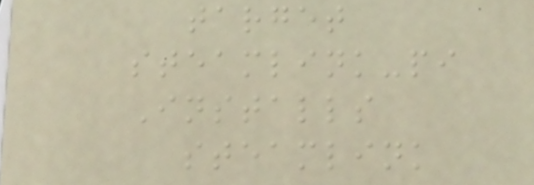target
steamlink-pi
Installs
steamlink
